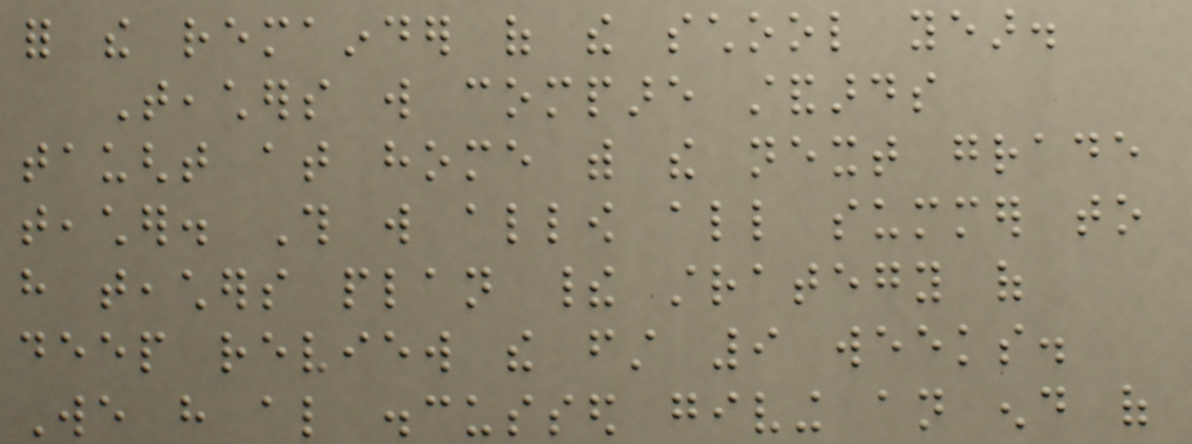for the remainder of the school year.
Teachers will compare standards
taught at home with the next grade
teacher. This will allow all summer to
have teachers plan their strategy of
deep review the first 9 weeks.
We have also discussed giving an end of
